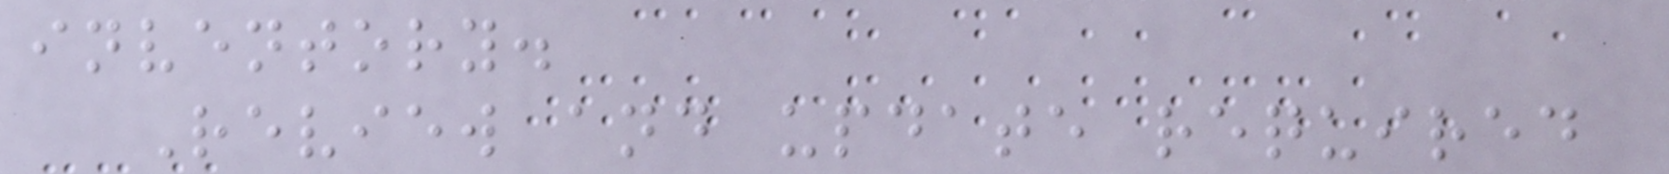inventory.
Review and update required
